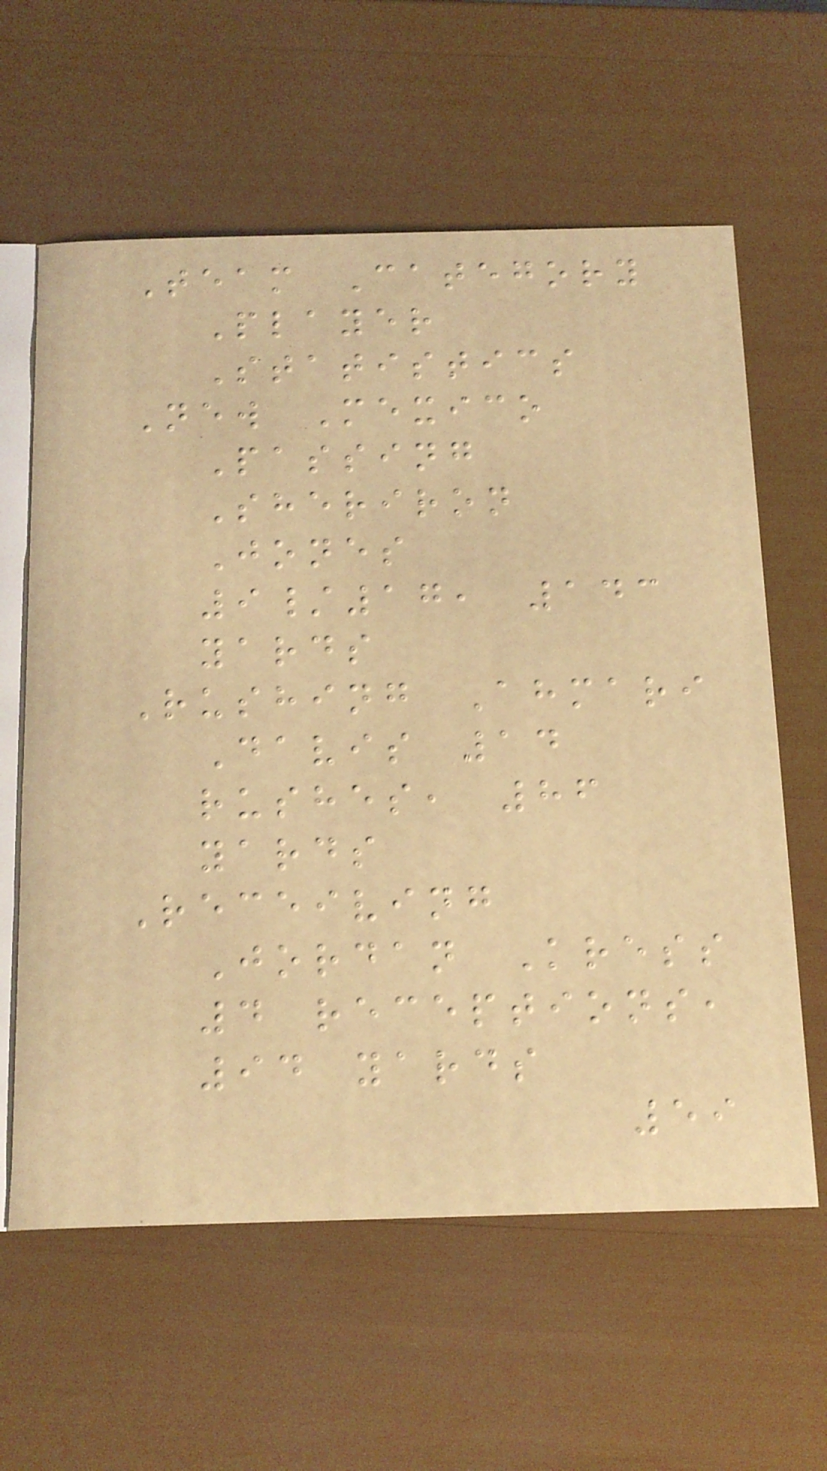Team Category
Player
Statistics
New Mexico
Passing
Sheriron
Jones
9/17, 143
yards
Rushing Ahmari
Davis 14
rushes, 86
yards
Receiving
Jordan Kress
4 receptions,
94 yards
59
